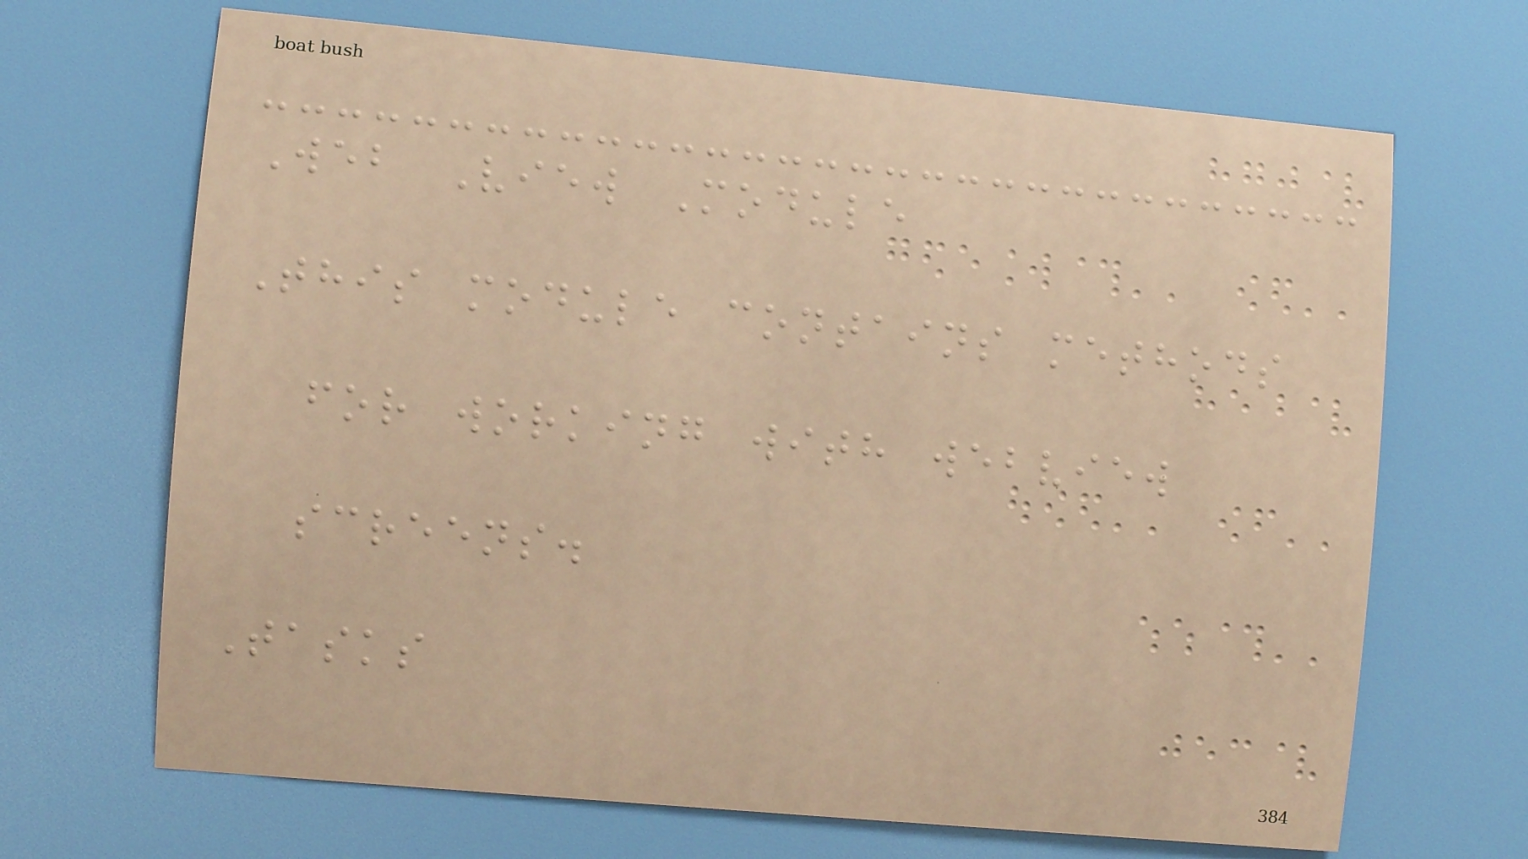Web View Module
This module contains methods
for working with webview
screens.
Tasks
